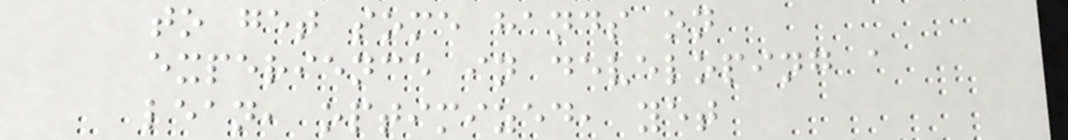to get some hands on
experience in developing a
lean, optimized, yet
